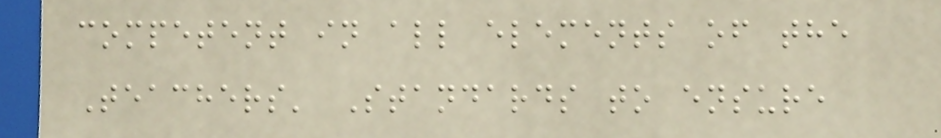competent in all elements of the
Teachers' Standards to ensure
